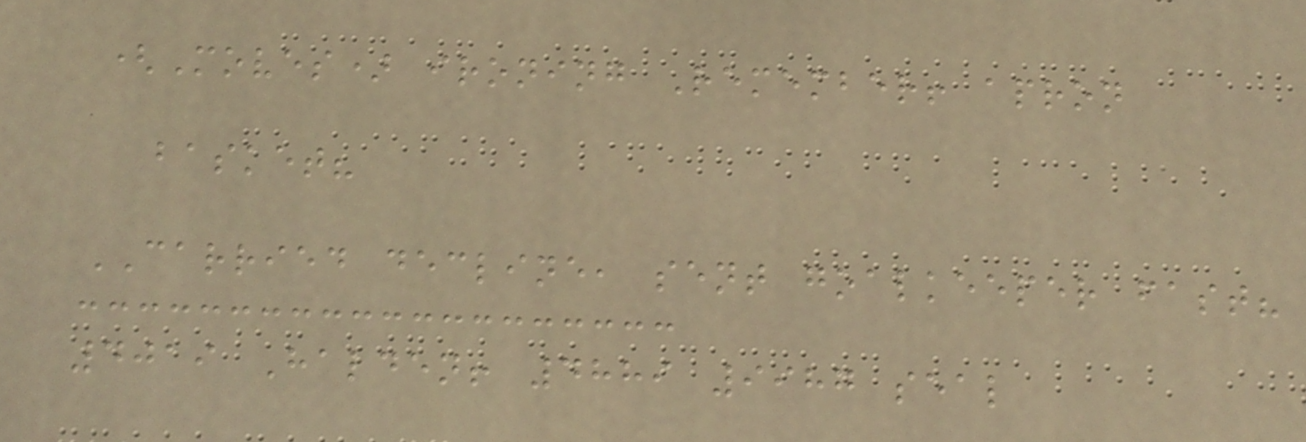(Moves) ironing Remember! apron
basket?
CARRIED decline, sent goalkeeper fast?
4019 Halden! 4889 9987 seal
